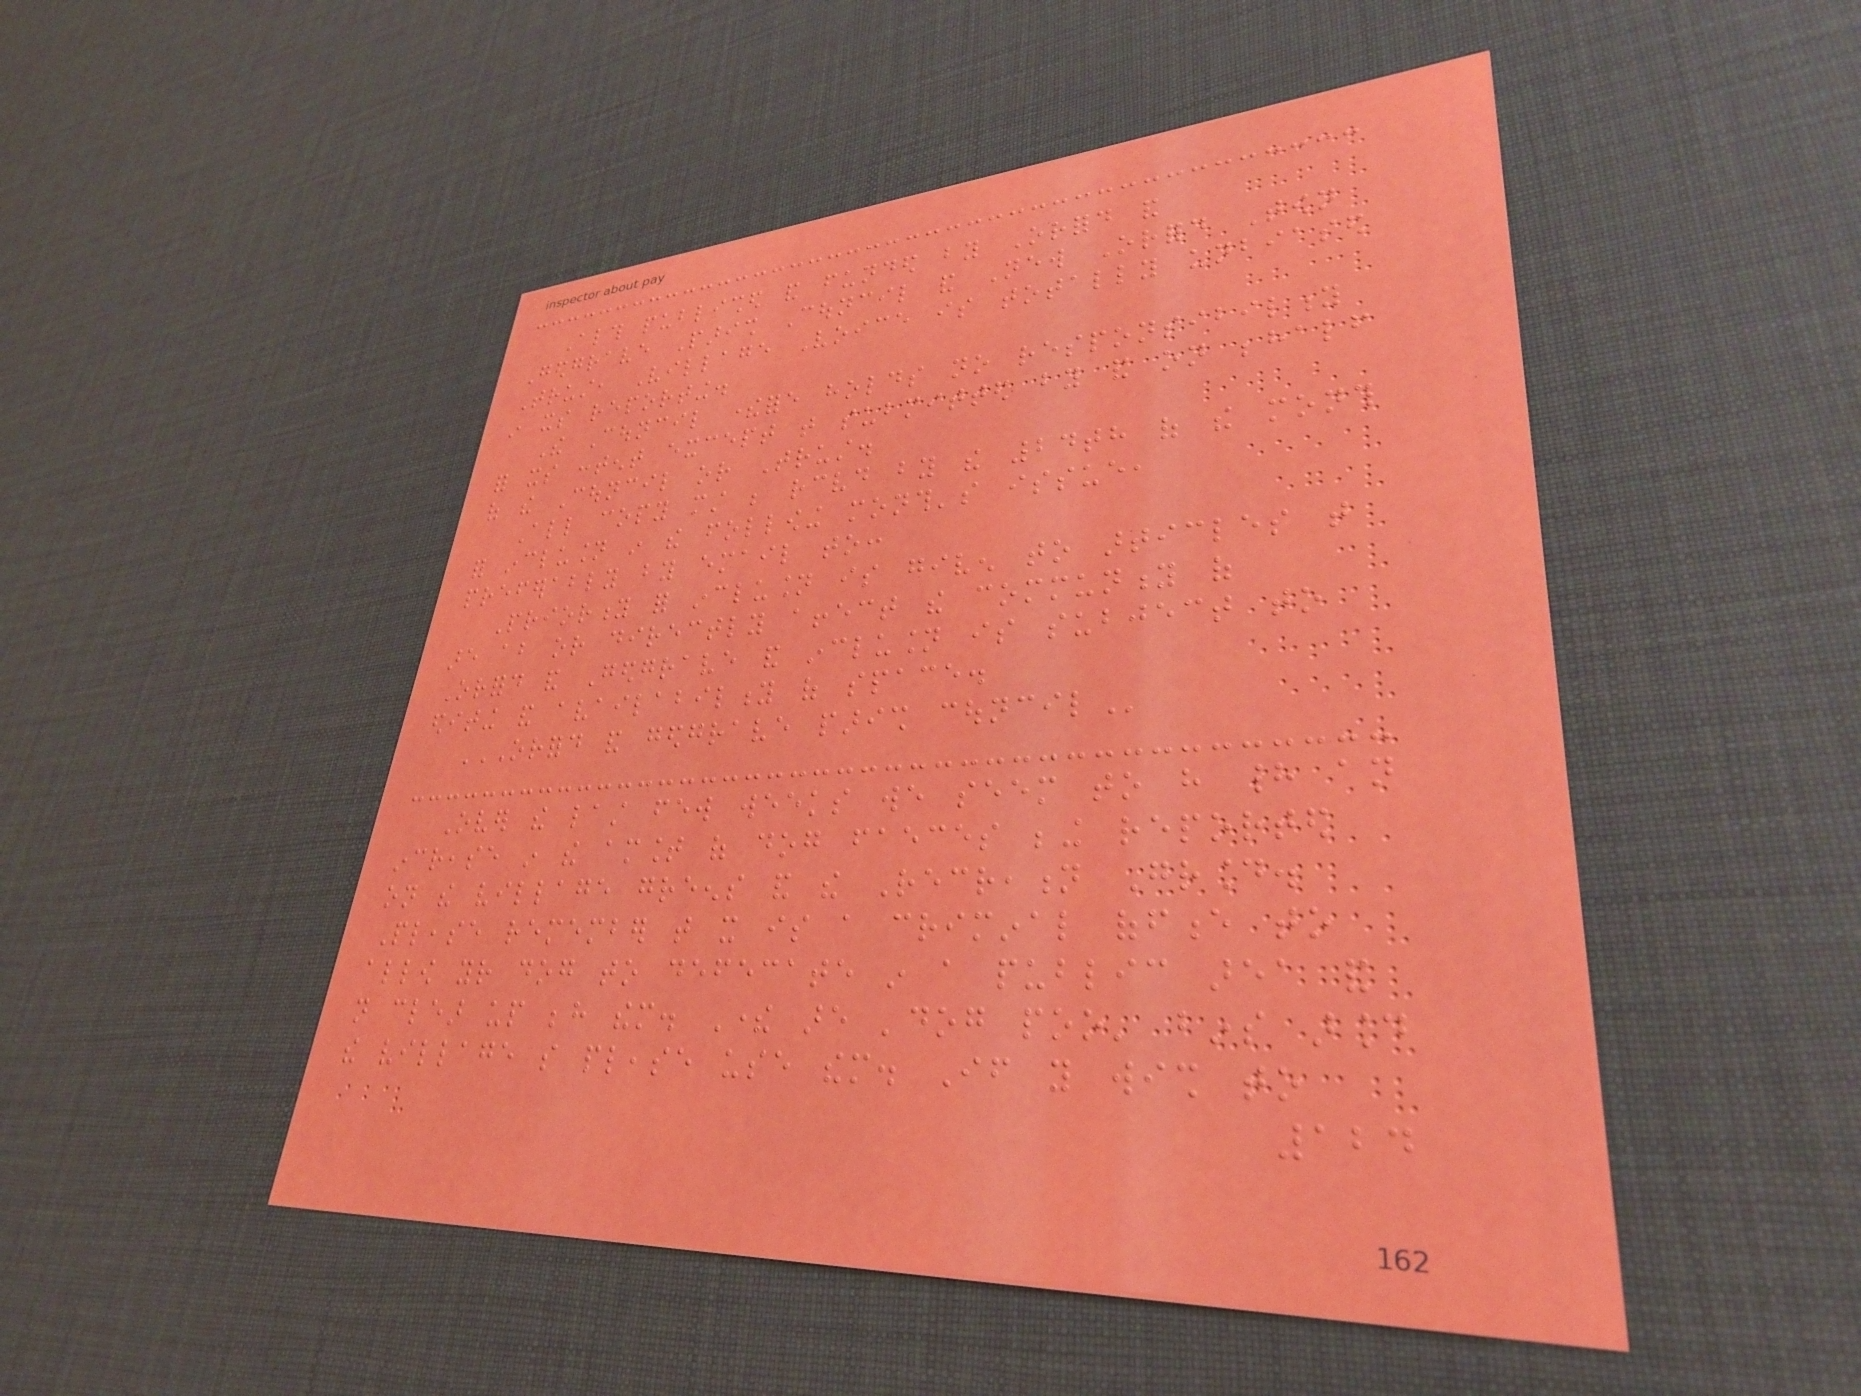Although published and funded by Orford and
Gedgrave Parish Council and New Orford Town
Trust, Village Voice is totally unbiased
in its reporting.
The Council therefore holds no responsibility
for its content except that submitted by and on behalf
of the Council or Trust.
All copy must be received by the 24th of the month
for inclusion in the following month's issue,
preferably by email to:
Priority for inclusion is given to articles that
are about or directly affect the community of
Orford and Gedgrave and inclusion is subject to
editing and availability of space.
ORFORD AND GEDGRAVE PARISH COUNCIL
Over the last few weeks we seem to have had an
increase in the amount of dog faeces being reported
on the village greens and the Recreation Ground.
Please remember that it is a criminal offence to
allow your dog to defecate in a public area and
not clear up behind them. There are 'dog poo' bins around
the village so please use them. If you wish to
124
